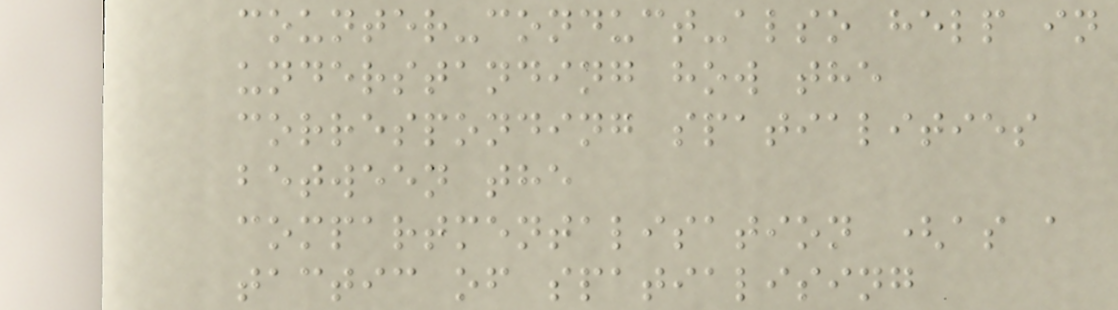counter-conduct-also help in
understanding how the
corresponding spatialities
between the
compartmentalisation (as a
tactic of spatialising
